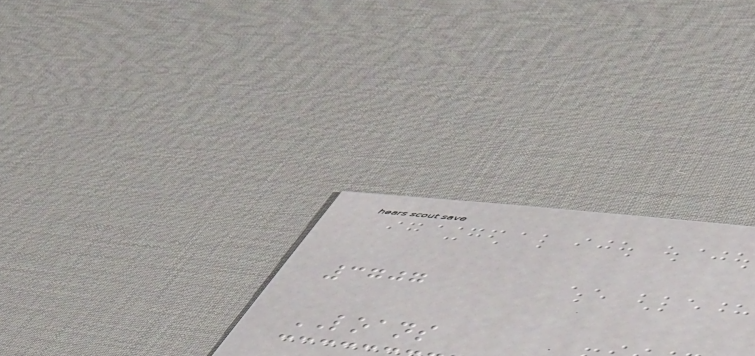3707
LOANS
